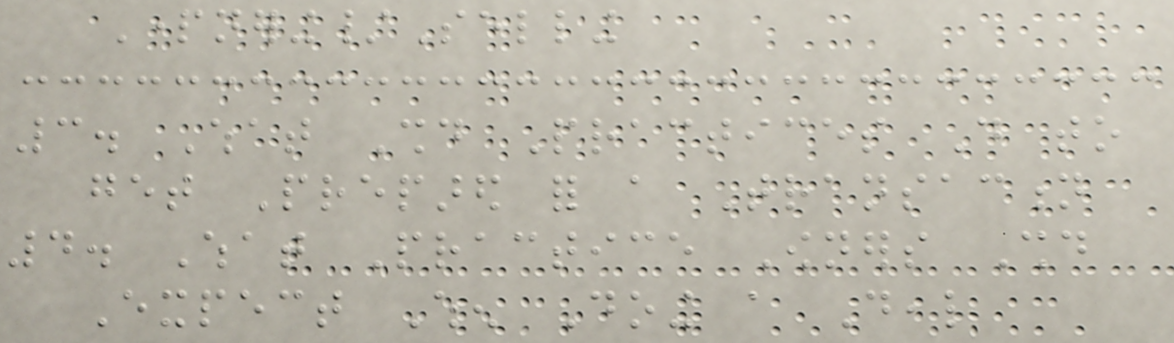Partnering/Selling
3. What Should Practices Do to
get Prepared for a Transaction
4. What Practice Owners Should
Expect When Doing a Deal
